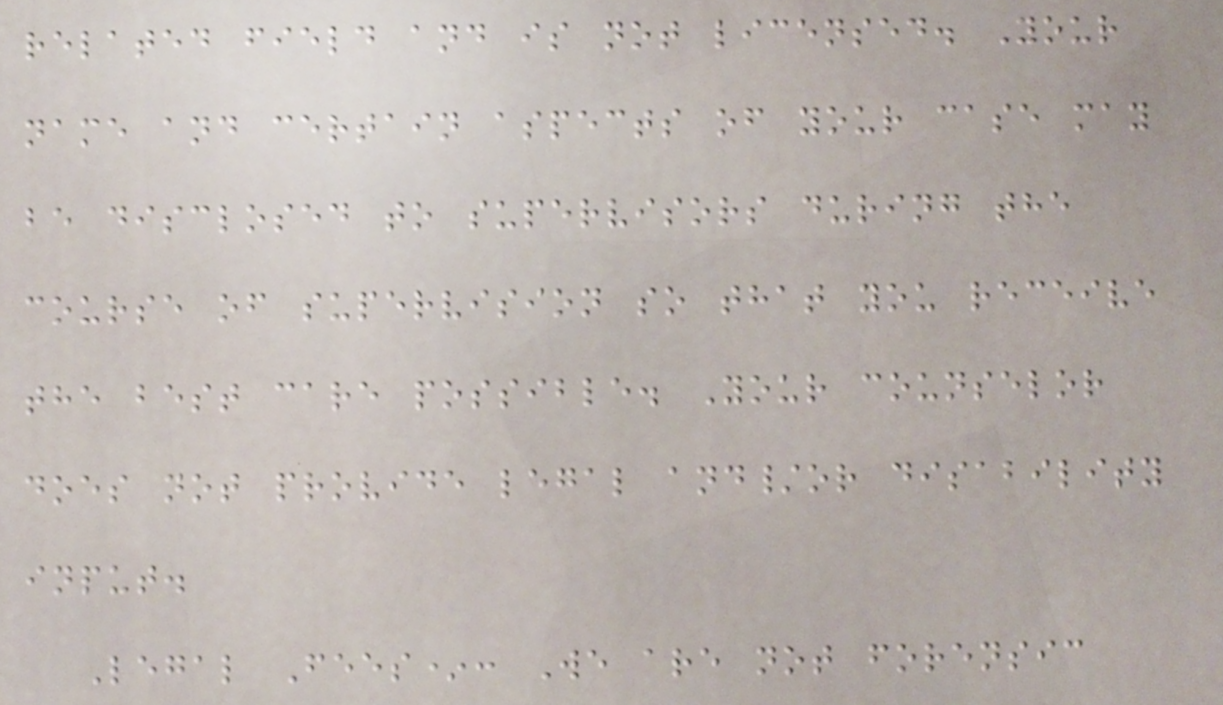related field and is not licensed. Your
name and certain aspects of your case may
be disclosed to supervisors during the
course of supervision so that you receive
the best care possible. Your counselor
does not provide legal and/or disability
input.
Legal Fees*: We are not forensic
